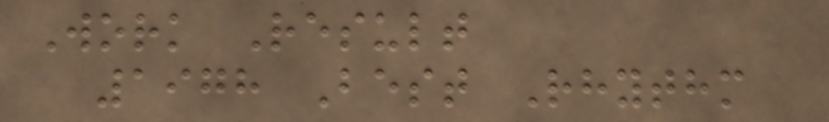Work Result
1978 Best Rhythm
